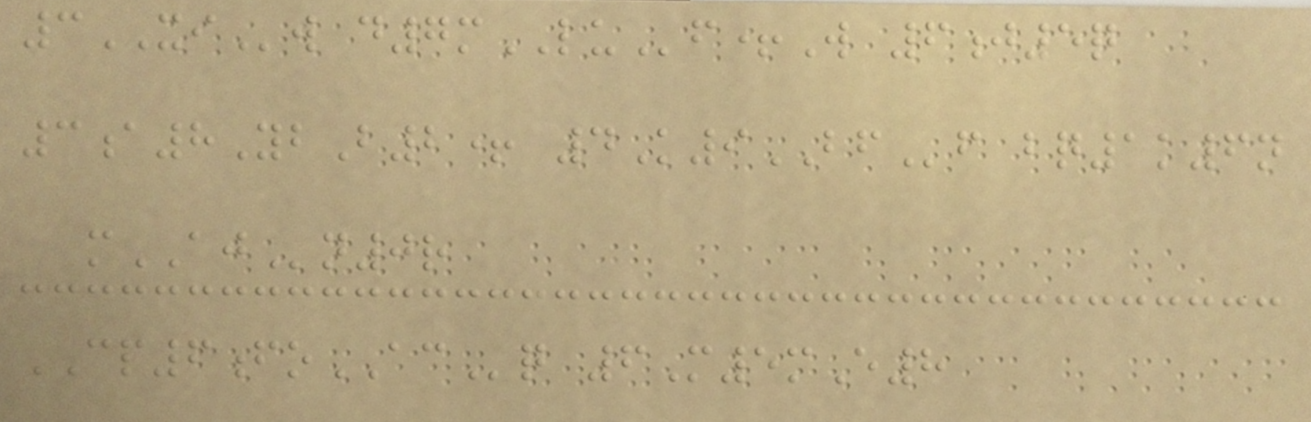3XIw d7mLUf+W 6j5q
3a8YbB2+ 4K9BFf bq1k6n
mAJn0r
CP6foACq 6M5mE8
